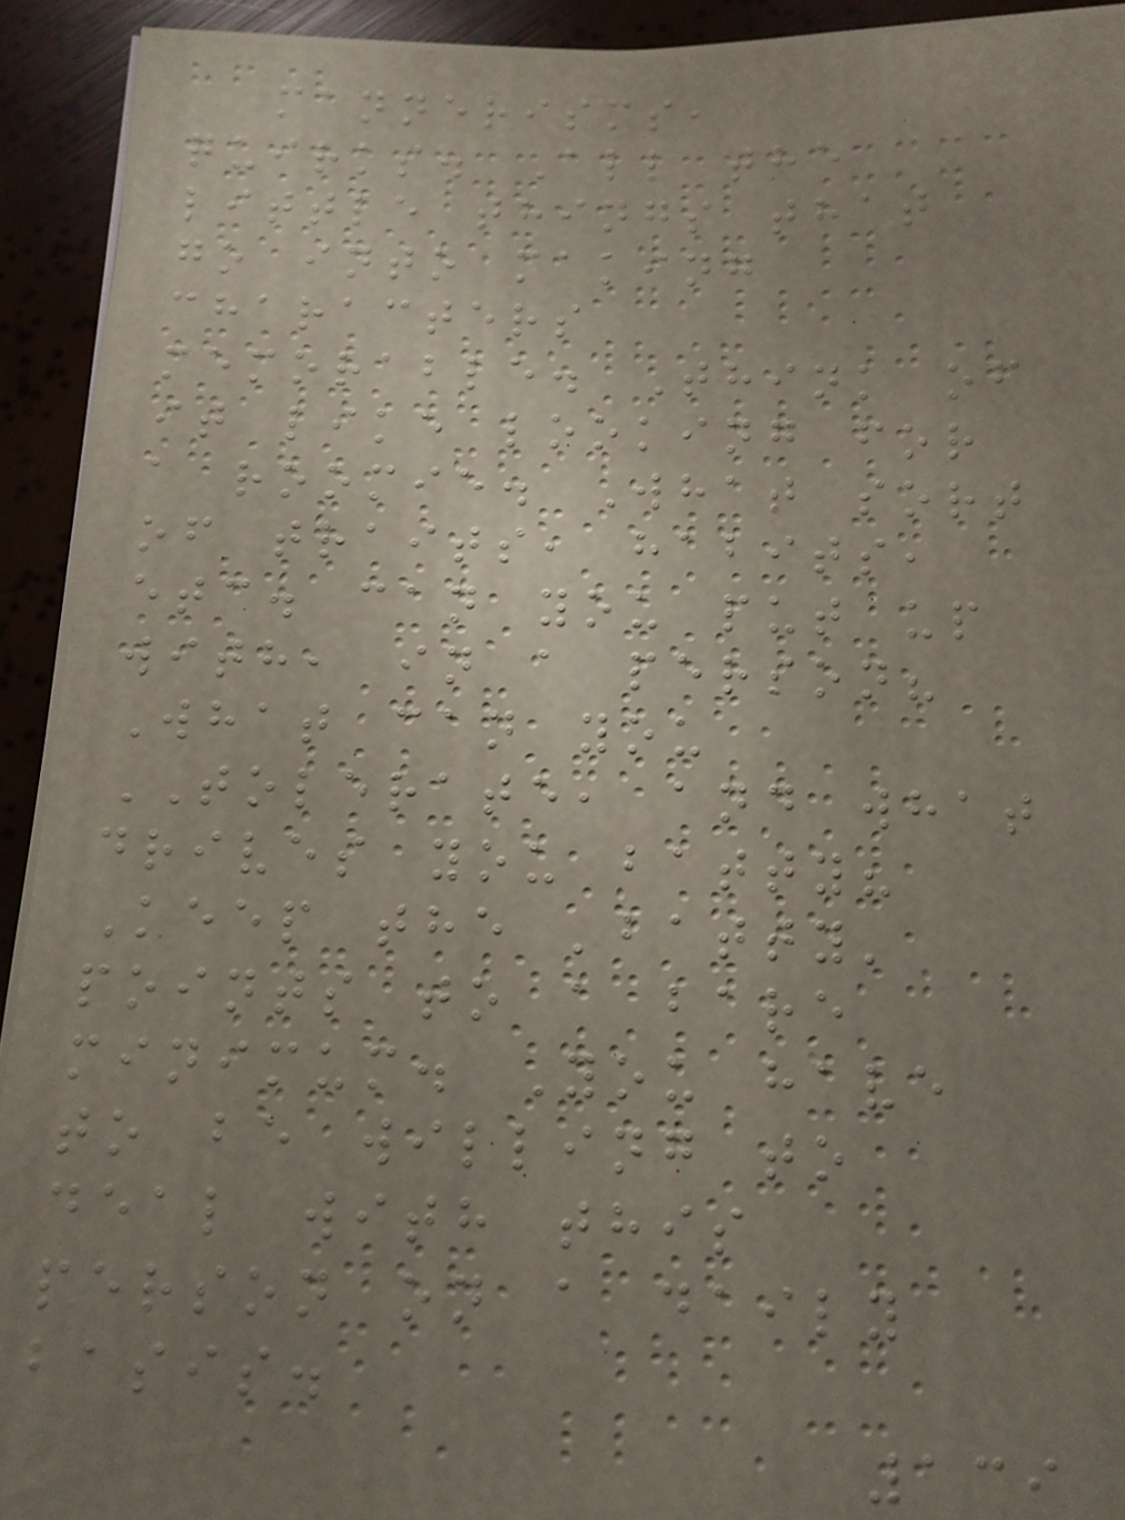mannerisms,
quirks. All the
little things that
go into making
characters
memorable. Think of
it like looking for
a roomie. What sort
of traits, habits,
etc. can you put up
with, in a person?
What can you
TOLERATE, and what
drives you batty?
Keep the 'batty'
points to a bare
minimum. You have
to be willing to
deal with this
person on a daily
basis.
139
